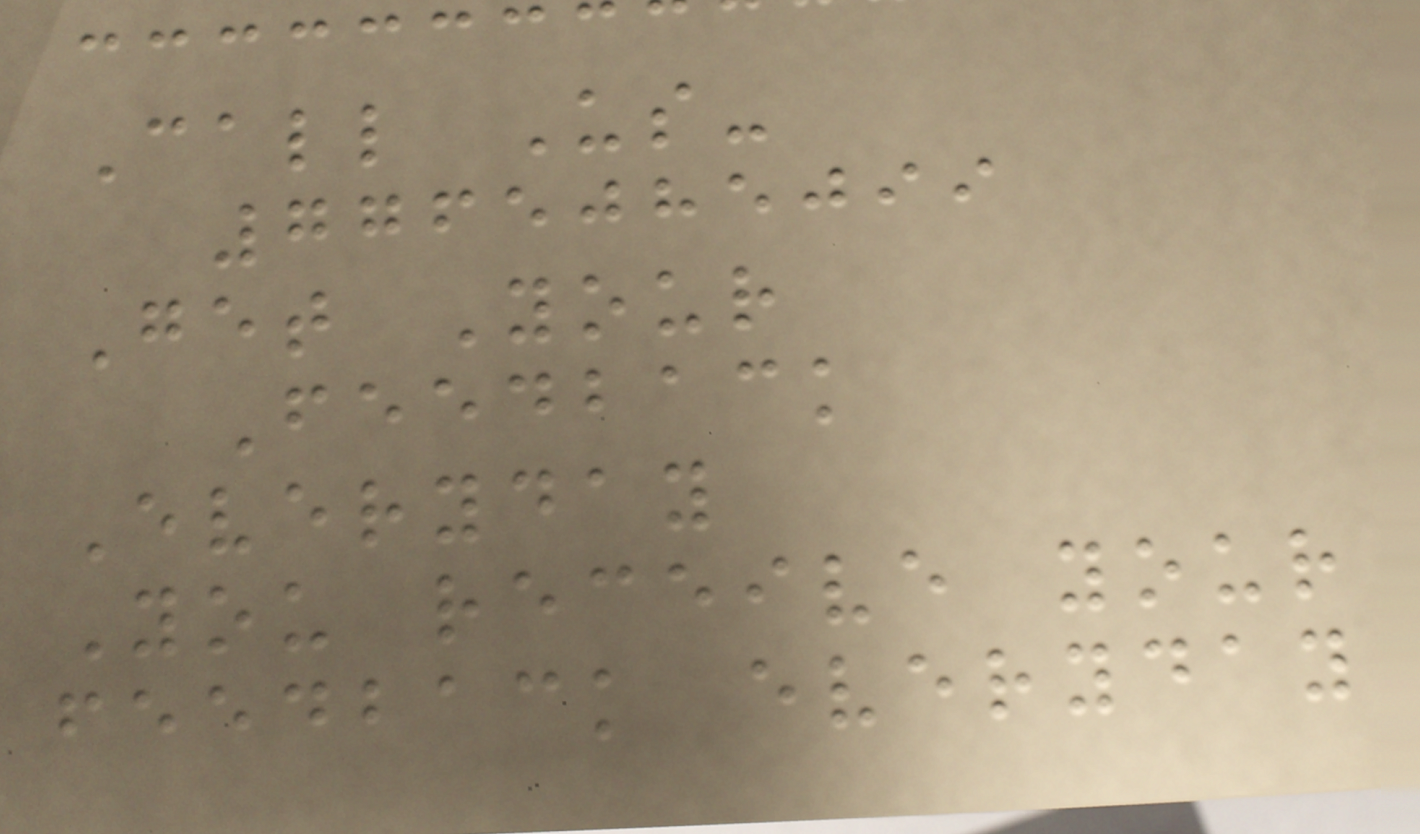Call Us-
7765085099
Get Your
Feedback
Everyday
You receive your
feedback everyday
